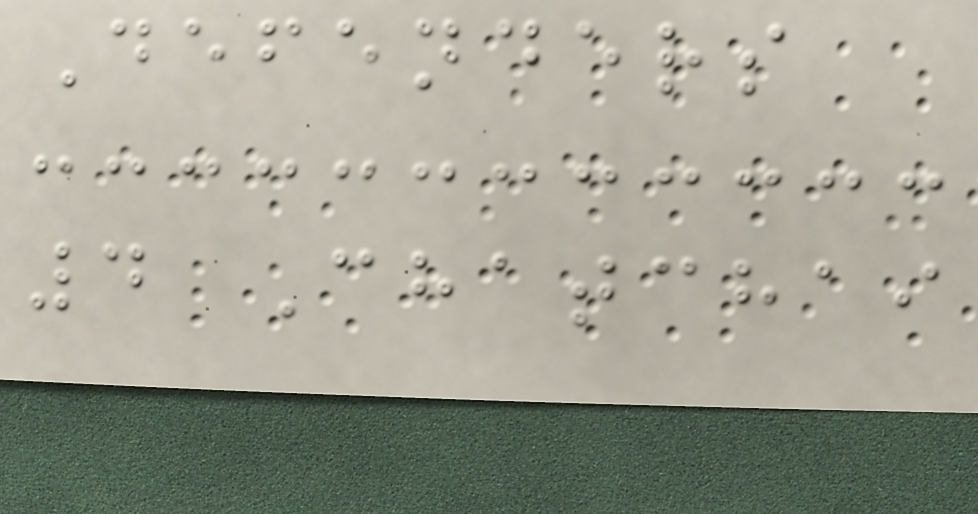Defenders
4 Chatchai
